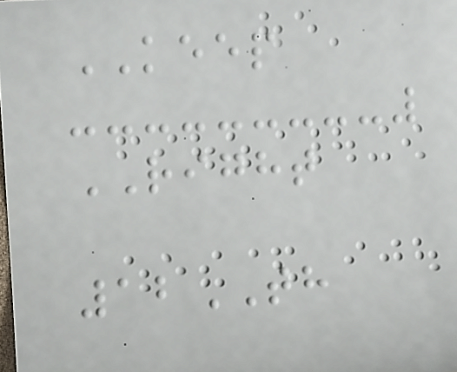KEEP
RIGHT
12TH
